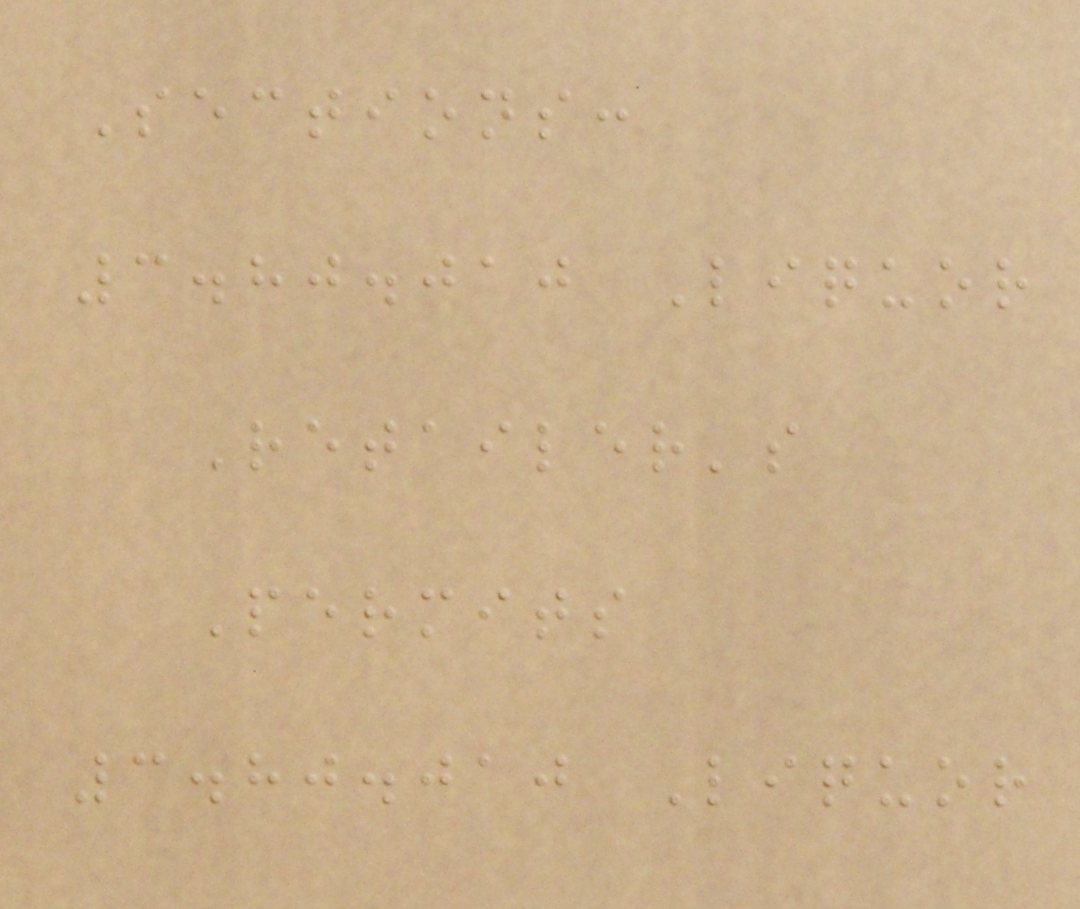Sections:
3.80.010 Liquor
Retailer's
Permits
3.80.010 Liquor
